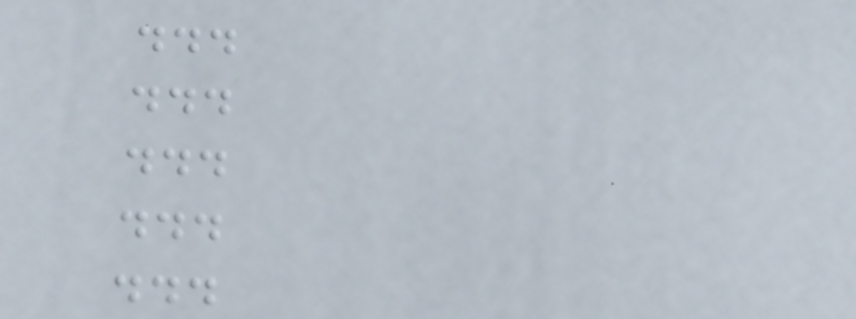...
...
...
...
...
